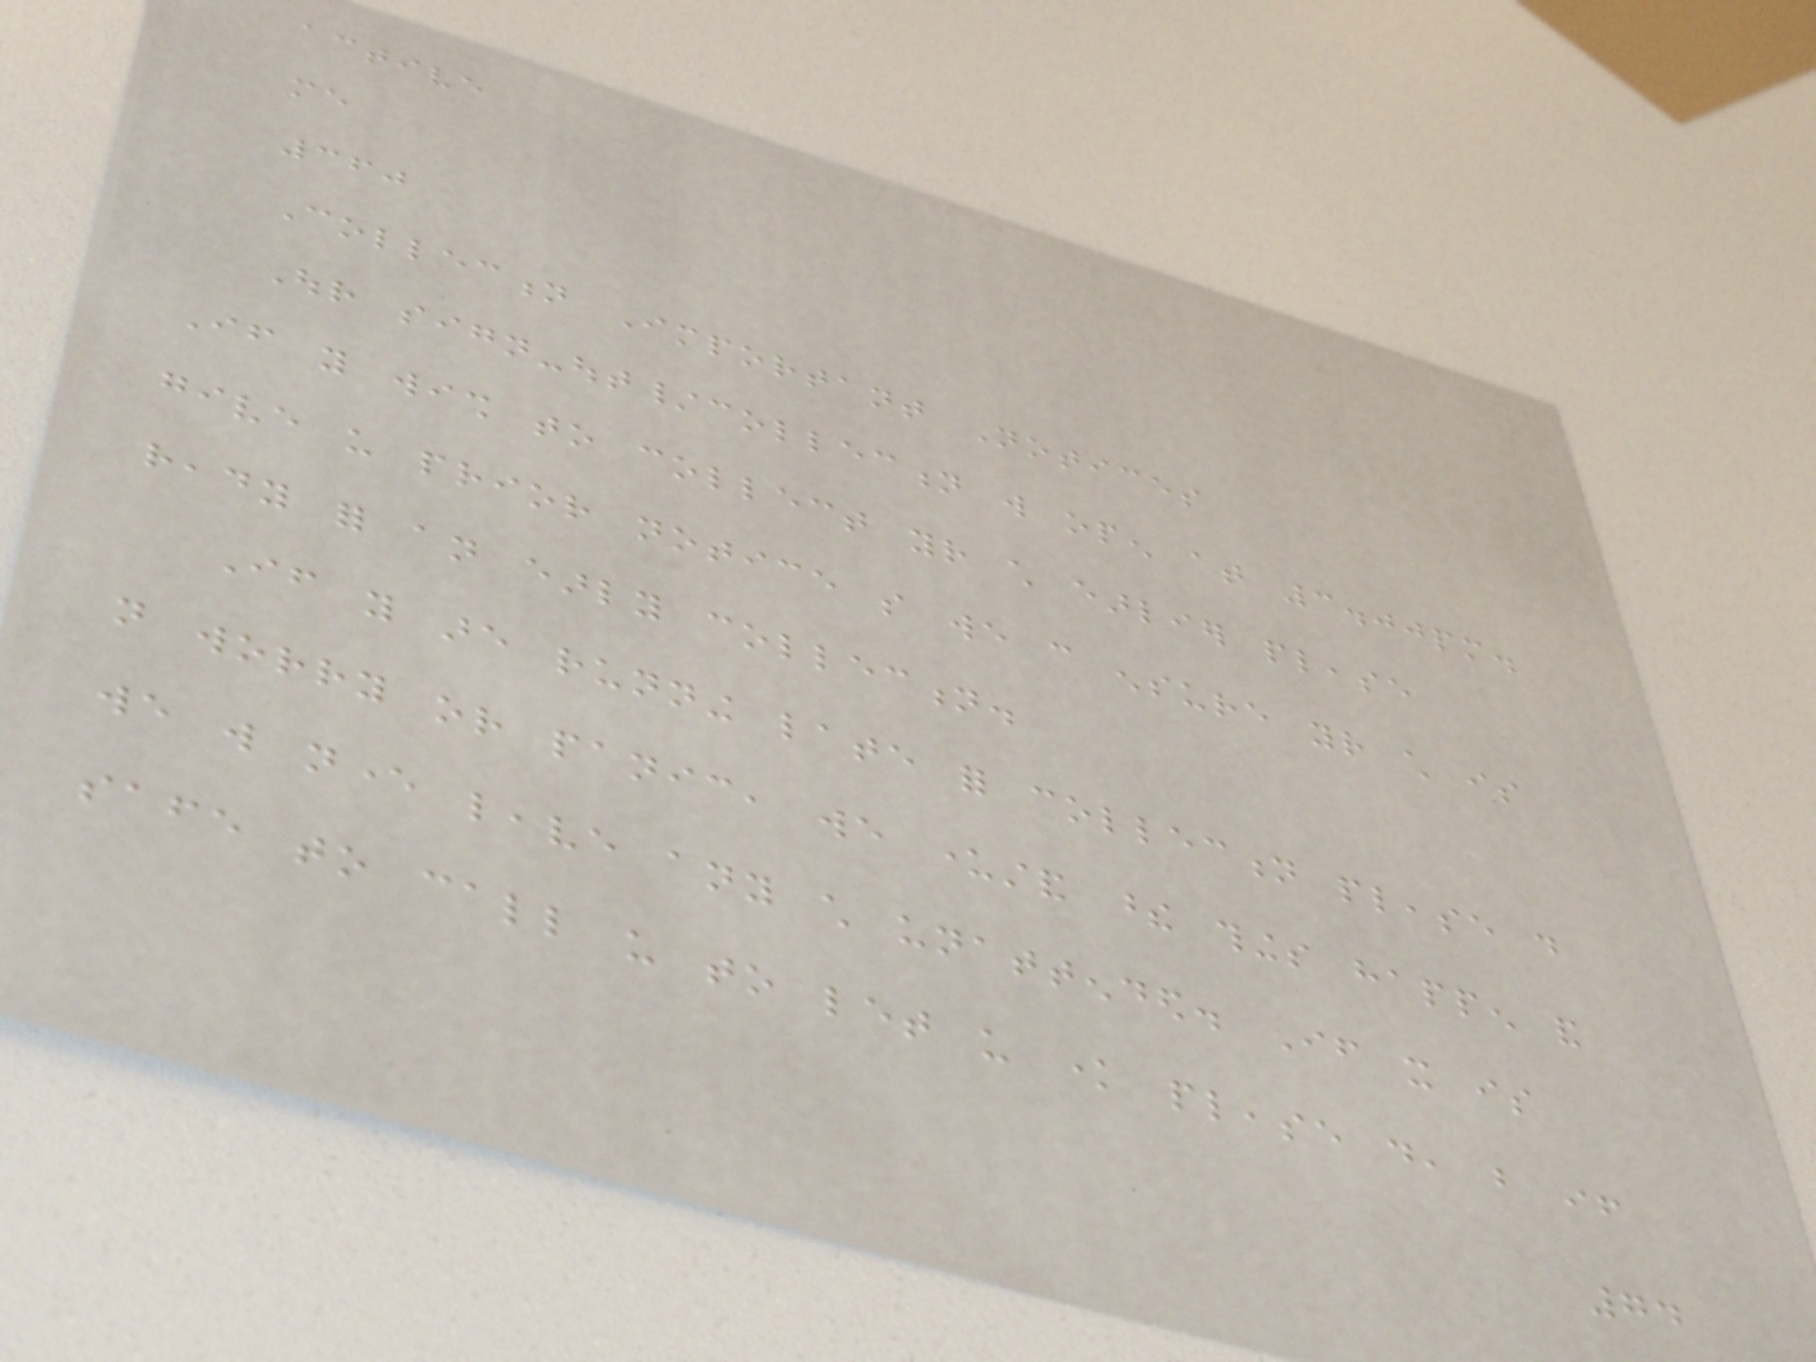active
me
360
Collection Important Notices
Our sign-out/collection will open at 3.00pm.
If you wish to collect your child earlier please
give us prior notice so we can ensure your child is
ready for an early collection.
If you are running late for collection please do
not worry or panic, we understand these things happen and
we will never leave any child unattended. If it is
safe to call us to let us know please do, but if
74
